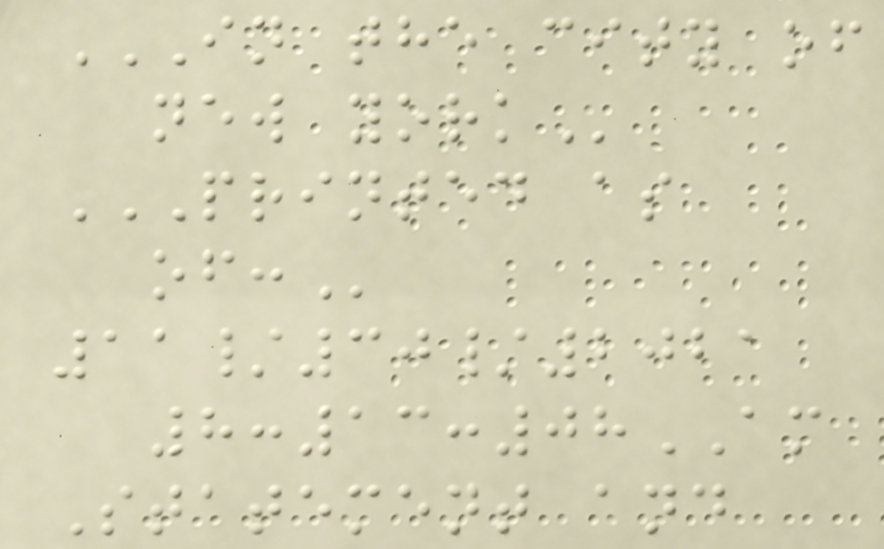IN THE CITY OF
NEW YORK
PRINTED AS
OF:
11/30/2021
8:13:08AM
Statement and
